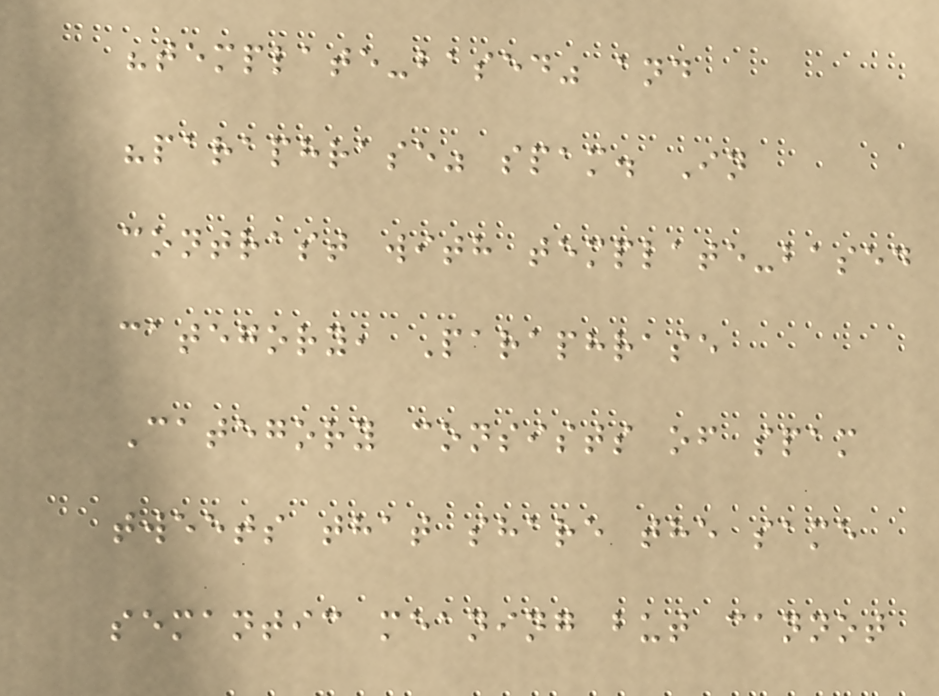"template-based" and
"paraphrase" spam. In
contrast with template-based
category, Paraphrase
Category consists of spam
tweets that share the same
semantic meaning but cannot
